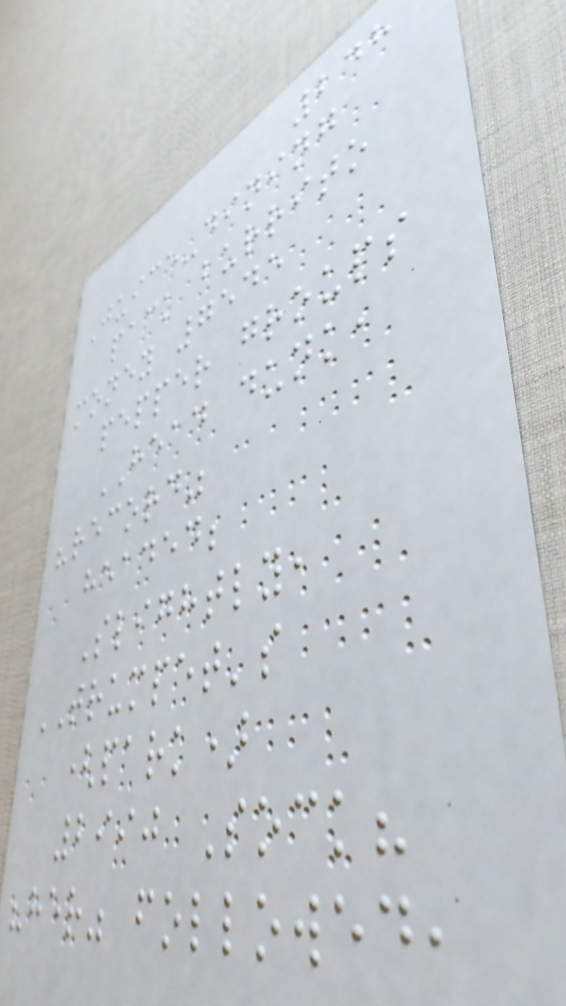248
Juice-dining
pack burrito
money 7545
pepper groups
HEAD dunk,
"record"
headed;
Slightly,
TRUMPET's
(park)
2990 Sock?
"her" followed,
